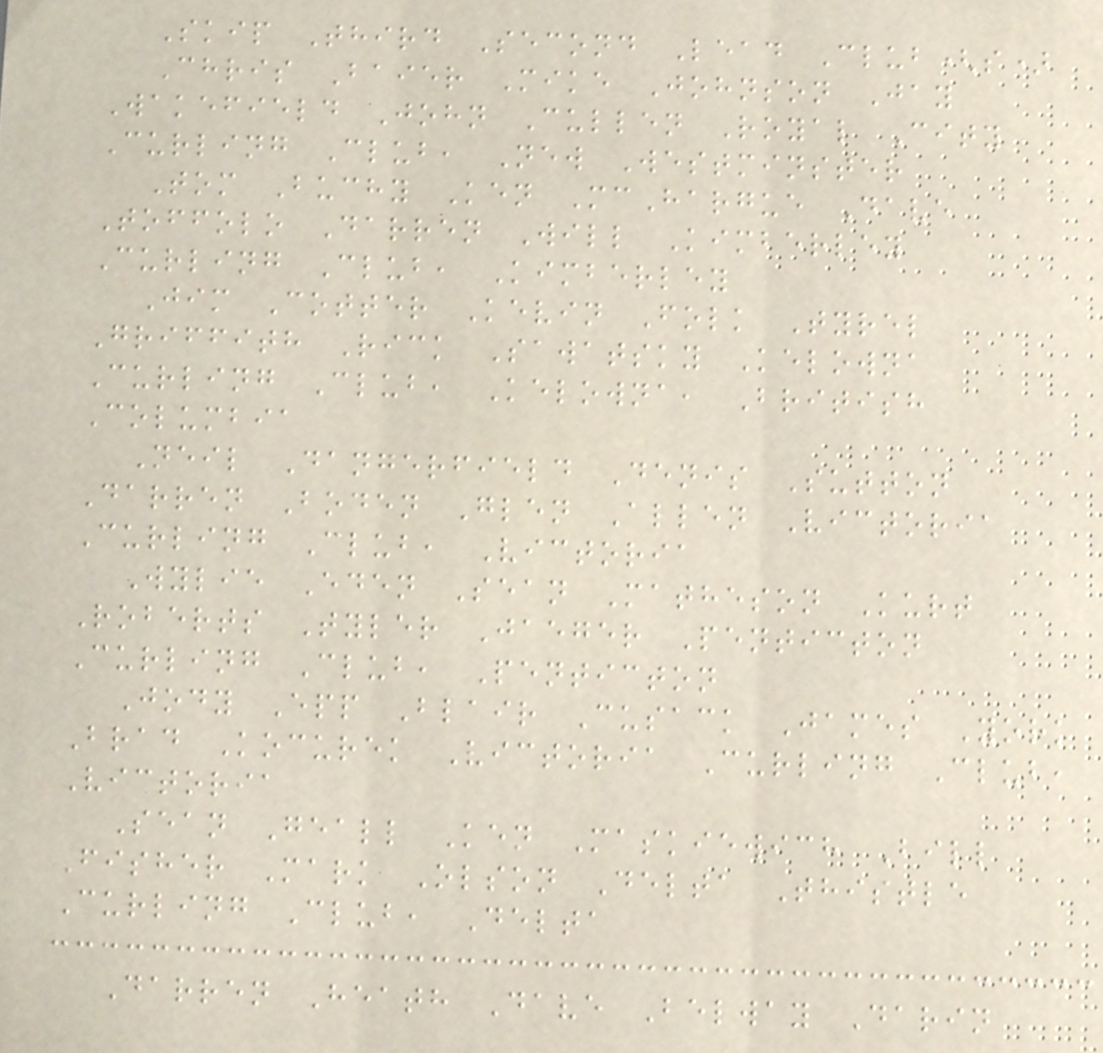Skip Third Second Lead Club(s)
Chris Baier Mike Johnson Jay
Wakefield John Cullen Royal City
Curling Club, New Westminster
Tom Buchy Ken McHargue Dave
Toffolo Darren Will Kimberley
Curling Club, Kimberley
Jim Cotter Kevin Folk Tyrel
Griffith Rick Sawatsky Kelowna
Curling Club, Kelowna, British
Columbia
Neil Dangerfield Denis Sutton
Darren Boden Glen Allen Victoria
Curling Club, Victoria
Wylie Eden Sean Matheson Kurt
Roberts Tyler Jaeger Penticton
Curling Club, Penticton
Jody Epp Blair Cusack James York
Brad Kocurek Victoria Curling Club,
Victoria
Sean Geall Ken Maskiewich Bill
Fisher Mark Olson Delta Thistle
Curling Club, Delta
Darren Heath Dave Belway Darin
